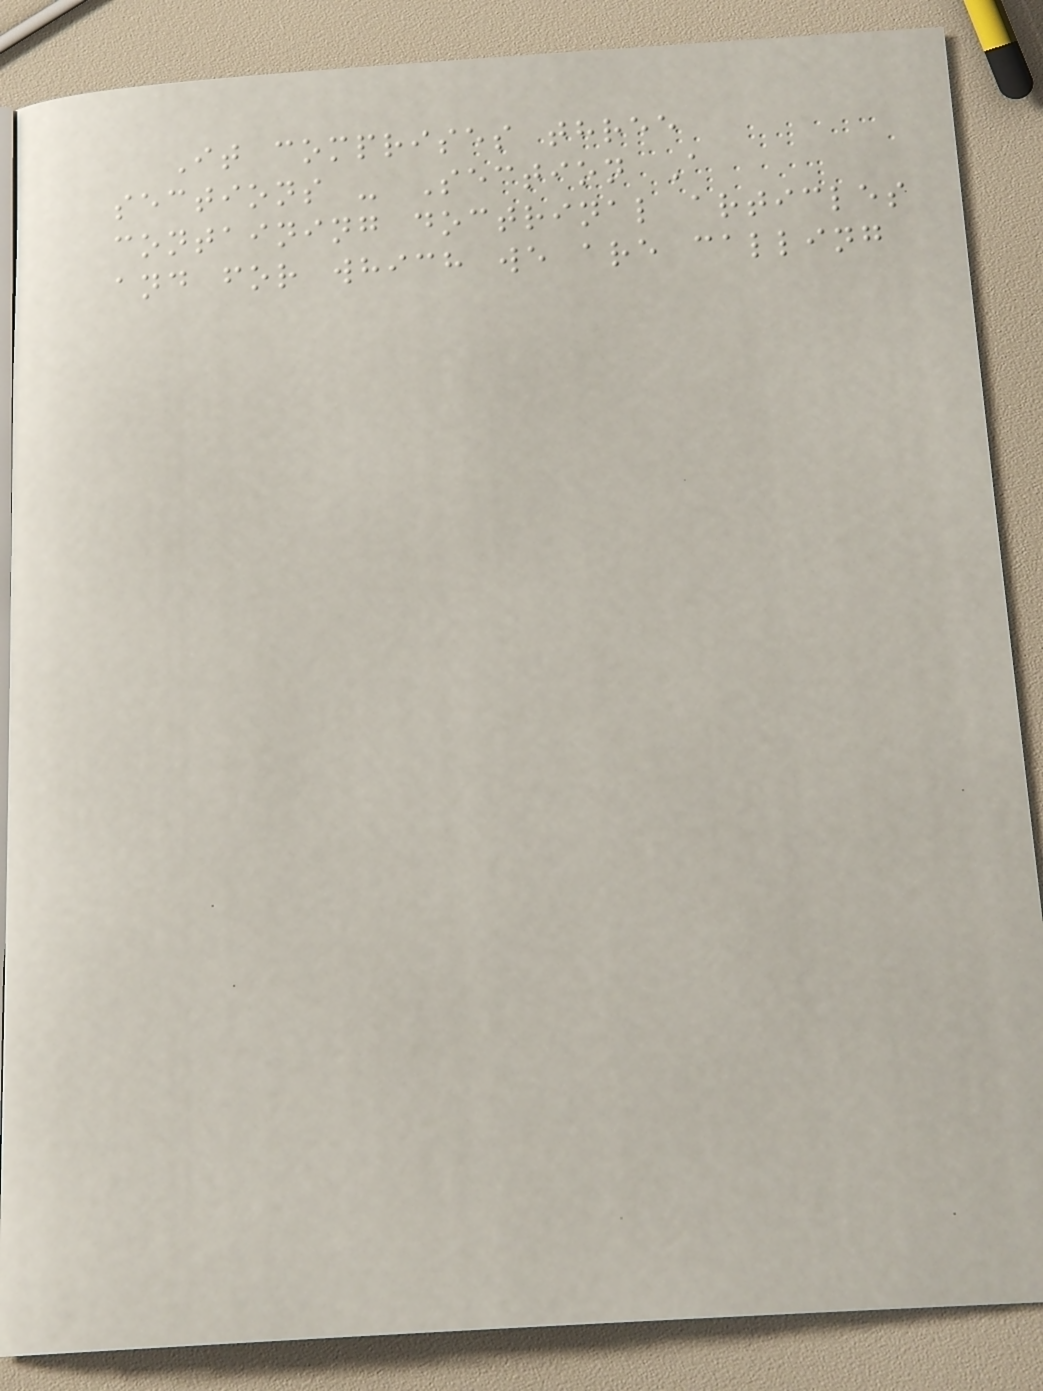It comprises three
sections - Section A
containing doctrinal articles
and for which we are calling
